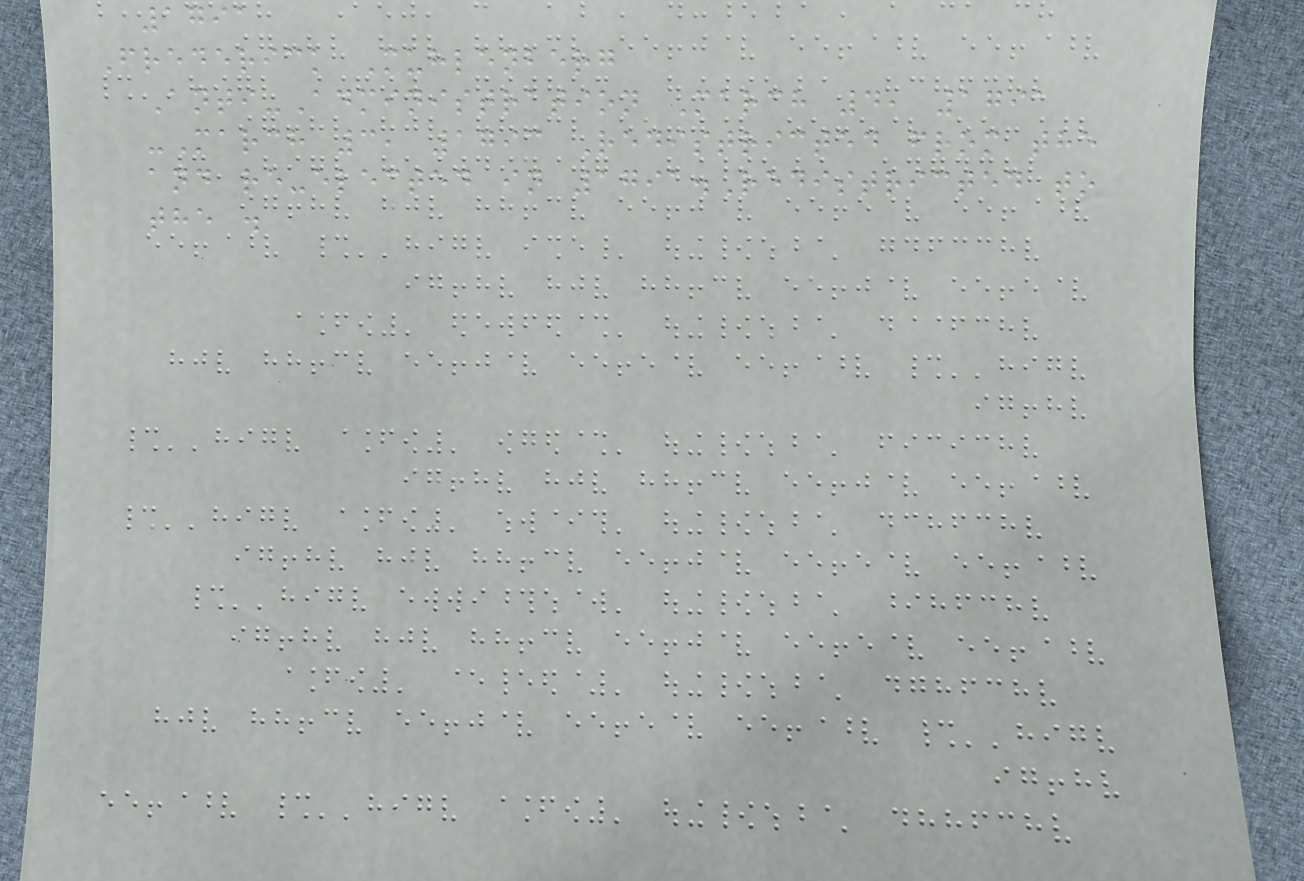1791
Frederick Muhlenberg
Anti-Administration March 4, 1791
-March 3, 1793 Redistricted from the
and re-elected in 1791.Redistricted to
the .
